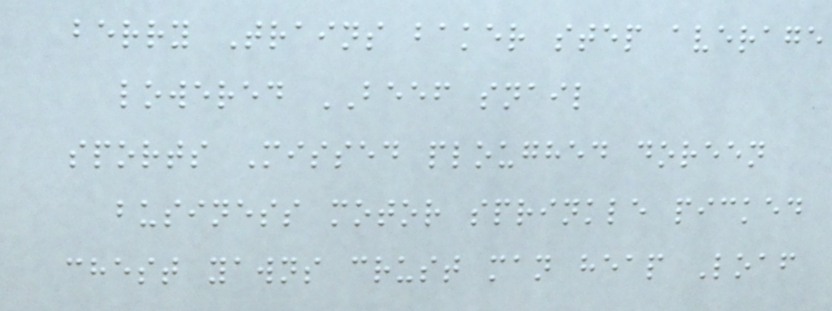berry Trains baker step average
lowered BEEF snail
sports Missed ploughed doreen
business motor sprinkle picked
chest yawns crust man heap Loaf
